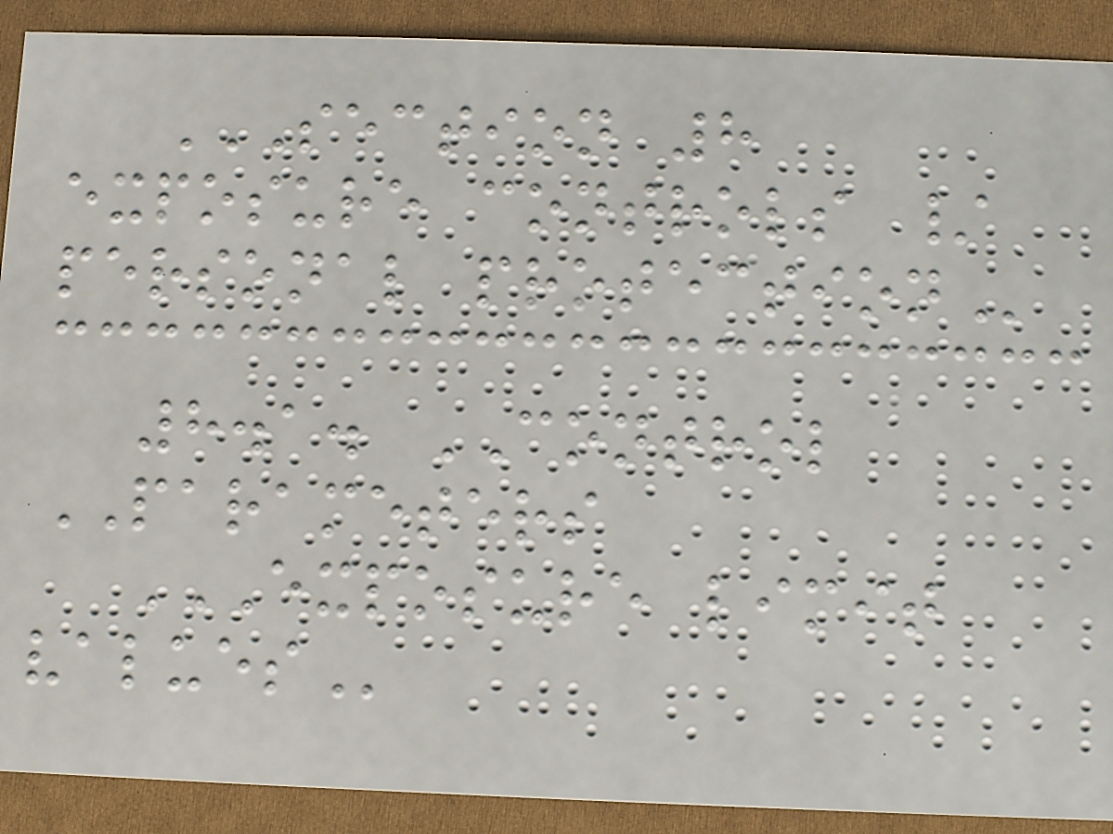SECTION 8
EXPOSURE CONTROLS /
PERSONAL PROTECTION
8.1. CONTROL
PARAMETERS
EXPOSURE LIMIT
VALUES
